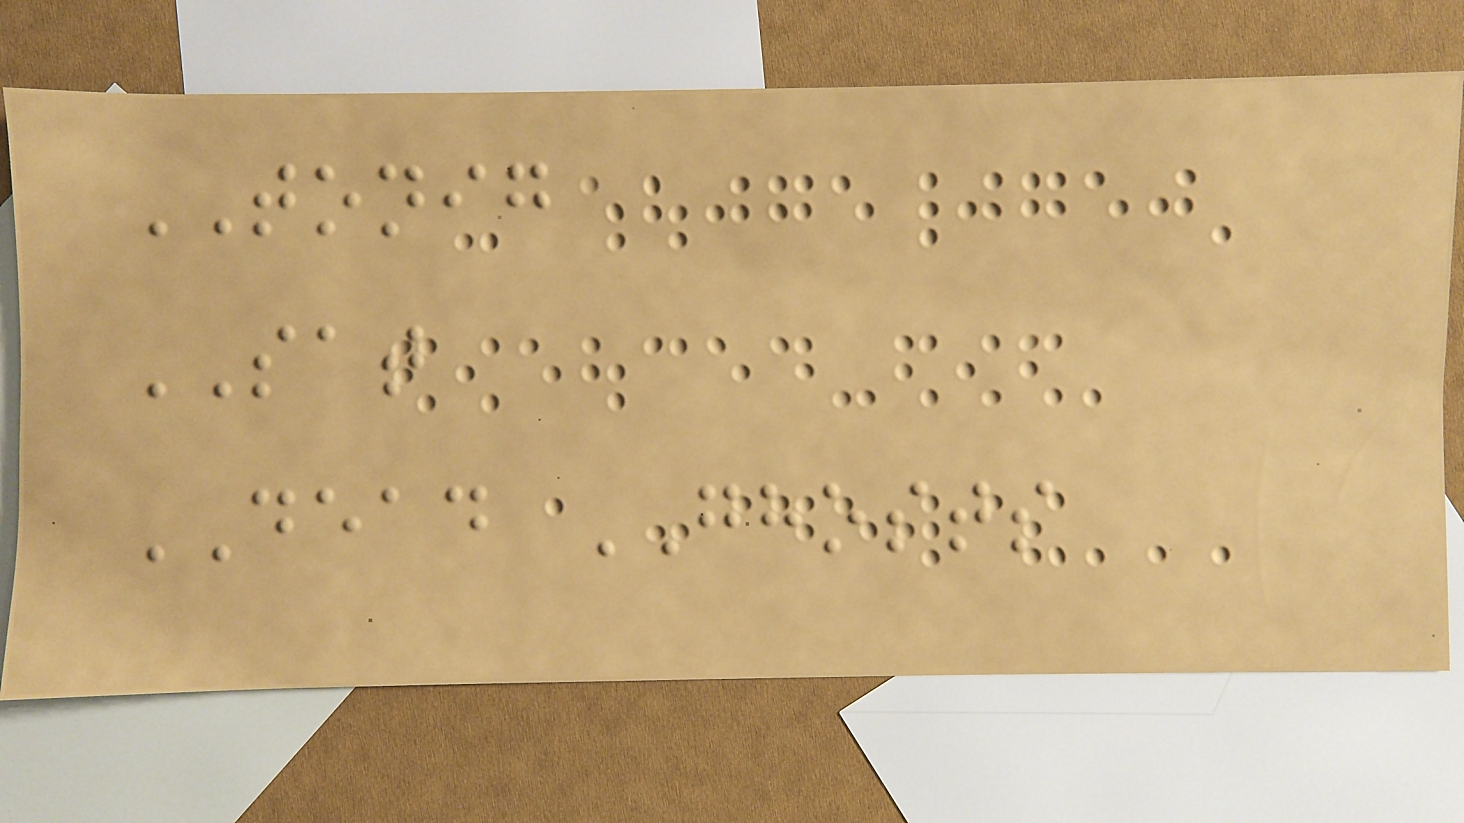TONIG
SAT
DEAD GHOSTS
